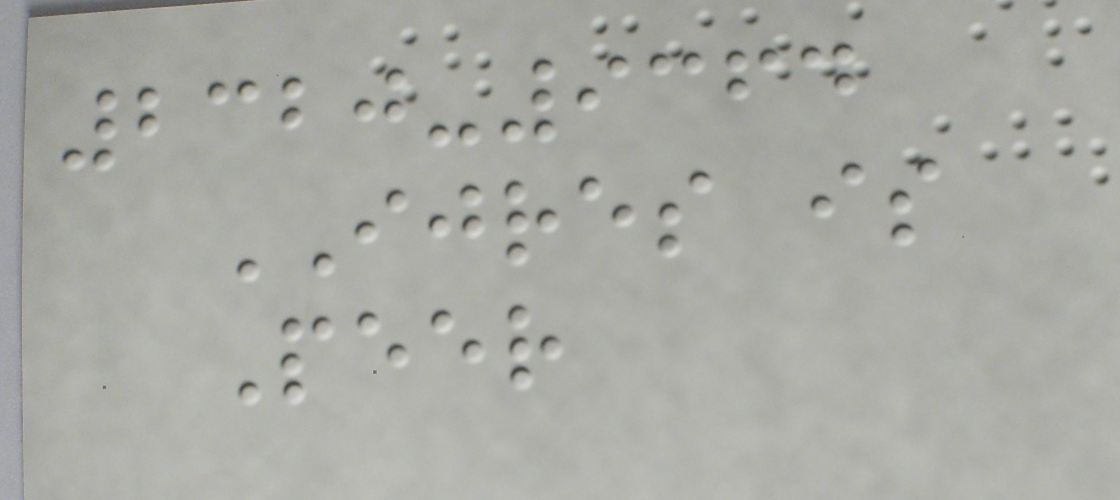2320-9364
IJRES is
Peer
